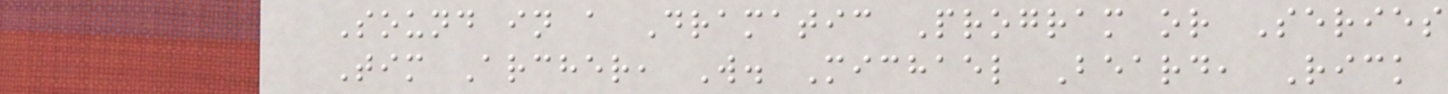Sound in a Dramatic Program or Series
Tim Archer, W. Michael Beard, Rick
